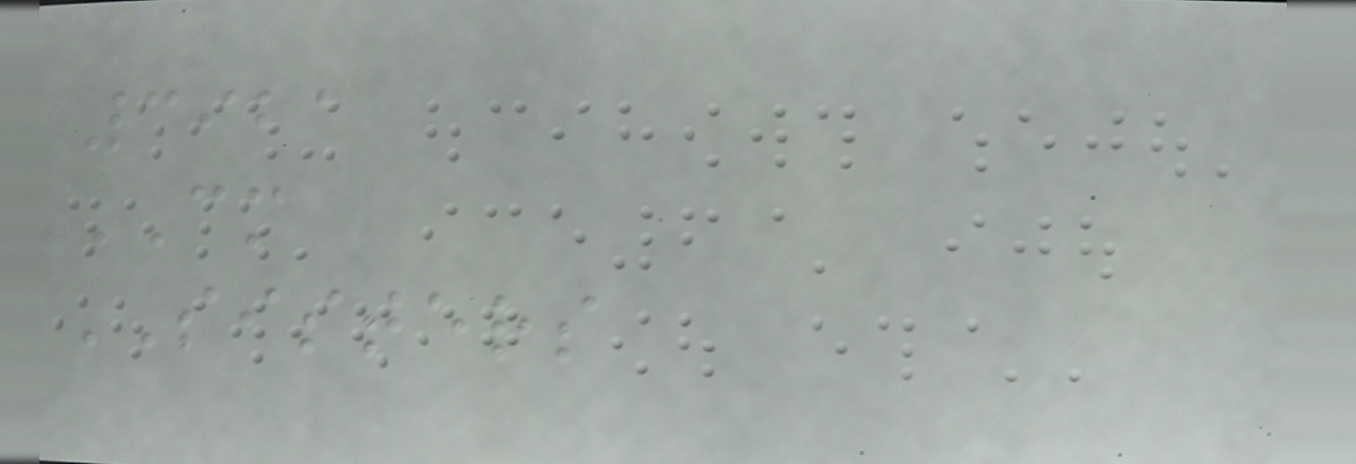3921
CM
SISTERS
